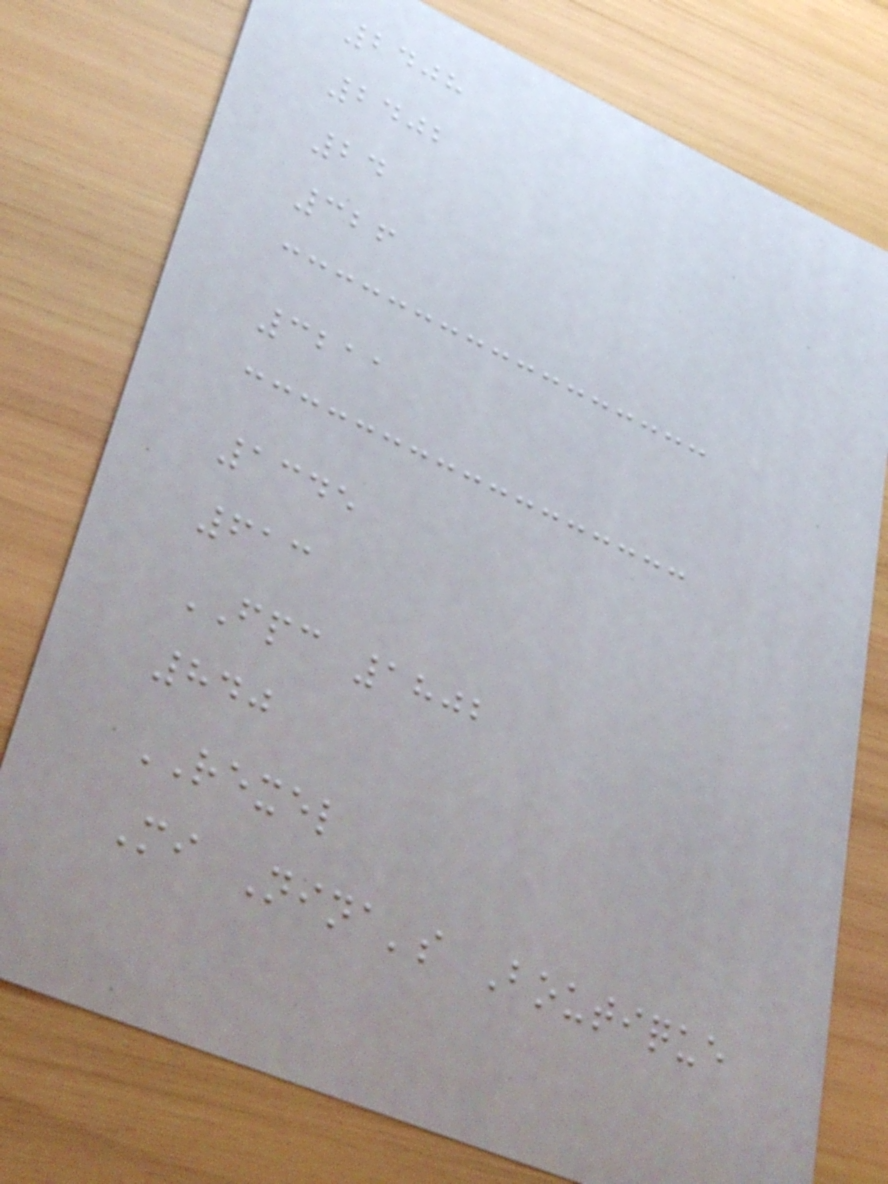2408
2402
24
326
3211
1345
613
FPC 1802
840
REXEL
Mi Nina's Boutique
